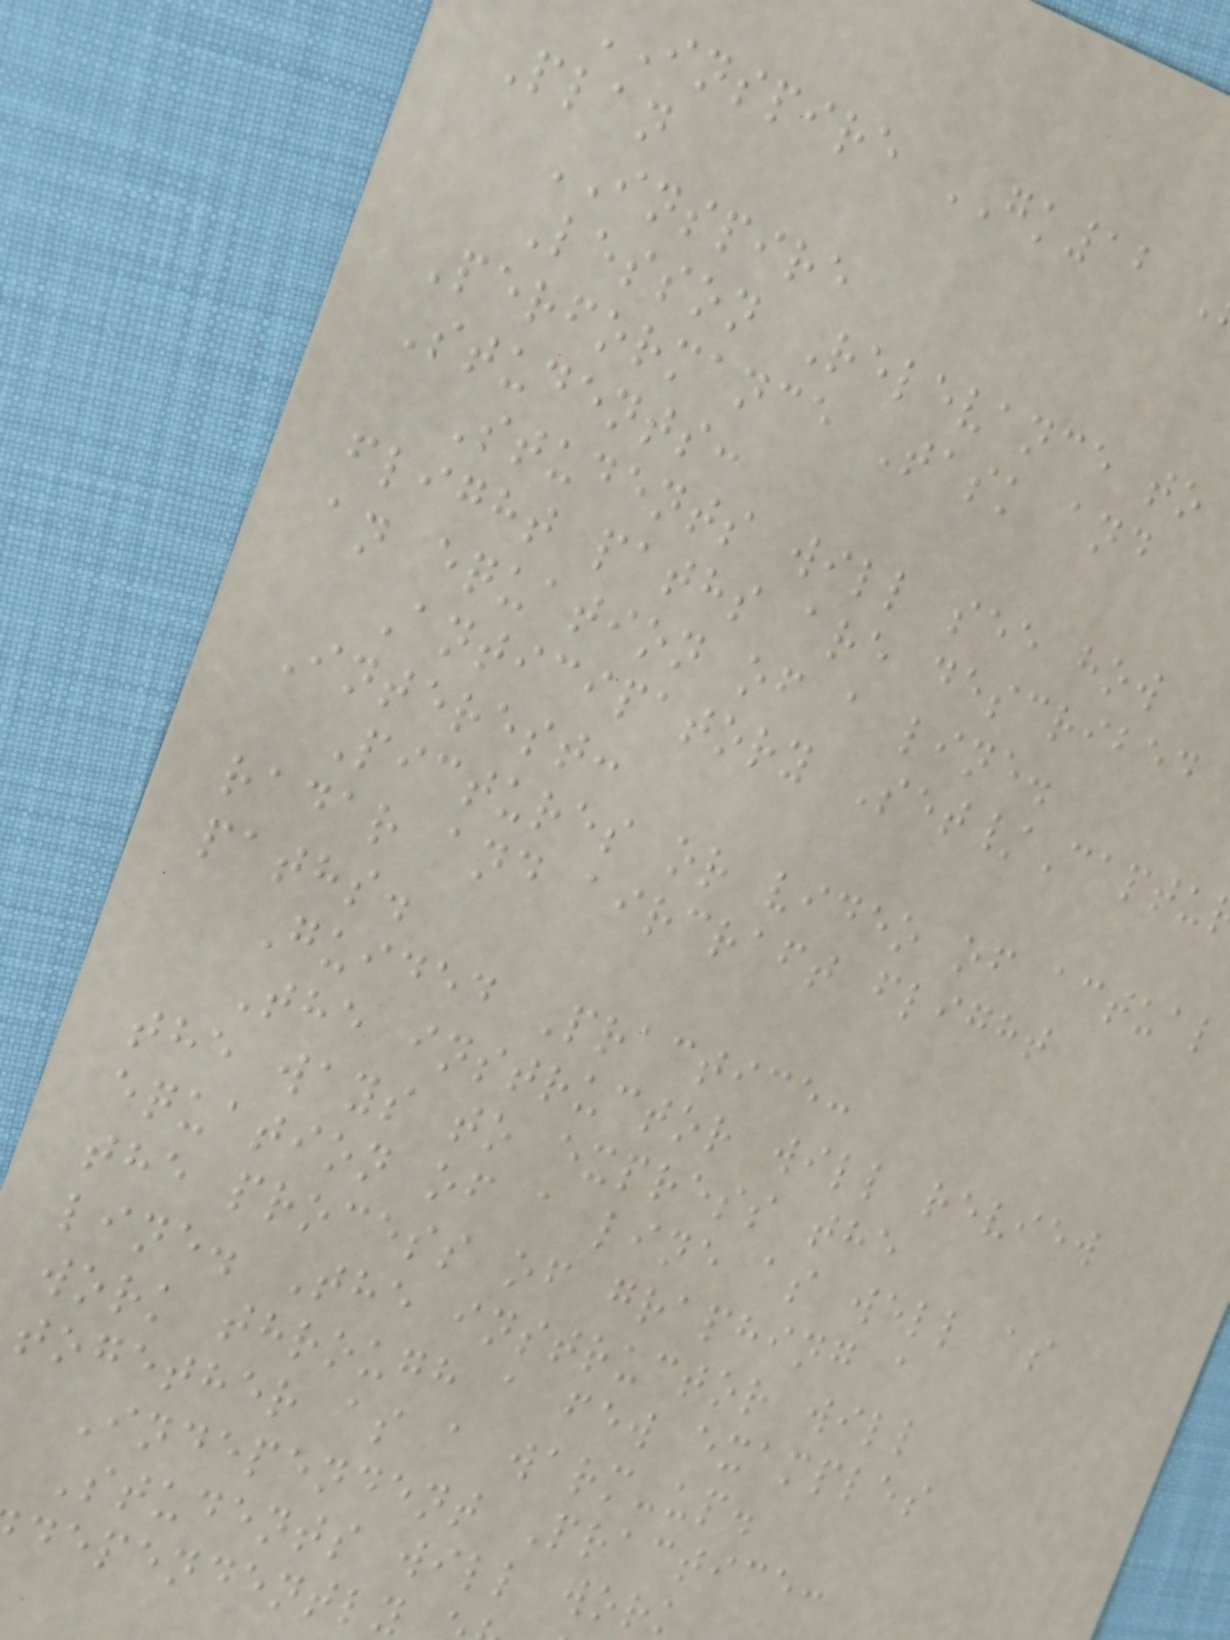inspire GK12
Plan
INSPIRE
Lesson Relevance to
Performance Task and
Students:
Students will see how
flight paths are described
an equation of a line.
Anticipatory Set/Captu
Interest:
Pictures or video of actual
radar and aircraft flight
paths.
Guided Practice:
The instructor will review
the ways to express the
equation of a line as well as
the process of graphing a
line. The instructor will
work through a few examples
together as a warm-up.
Independent Practice:
Students will work
dependently
